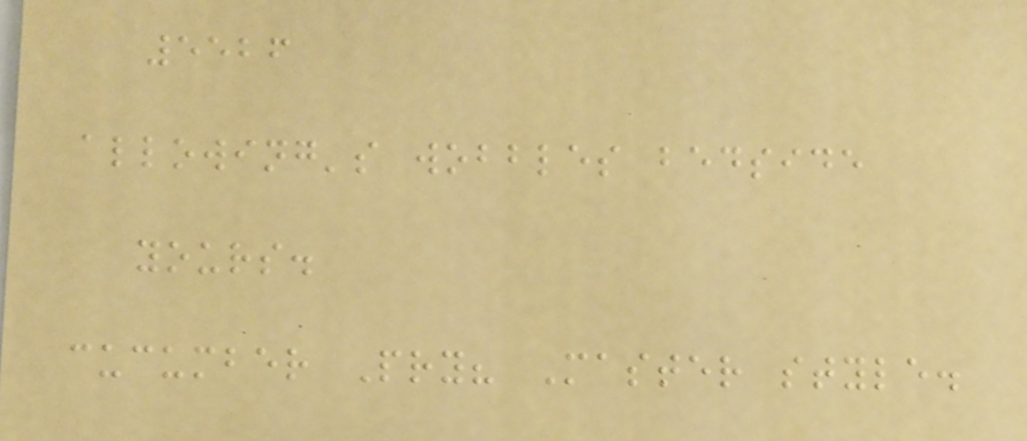5526
allowing's wobbles bedside
yours.
cucumber Pry? Master style.
